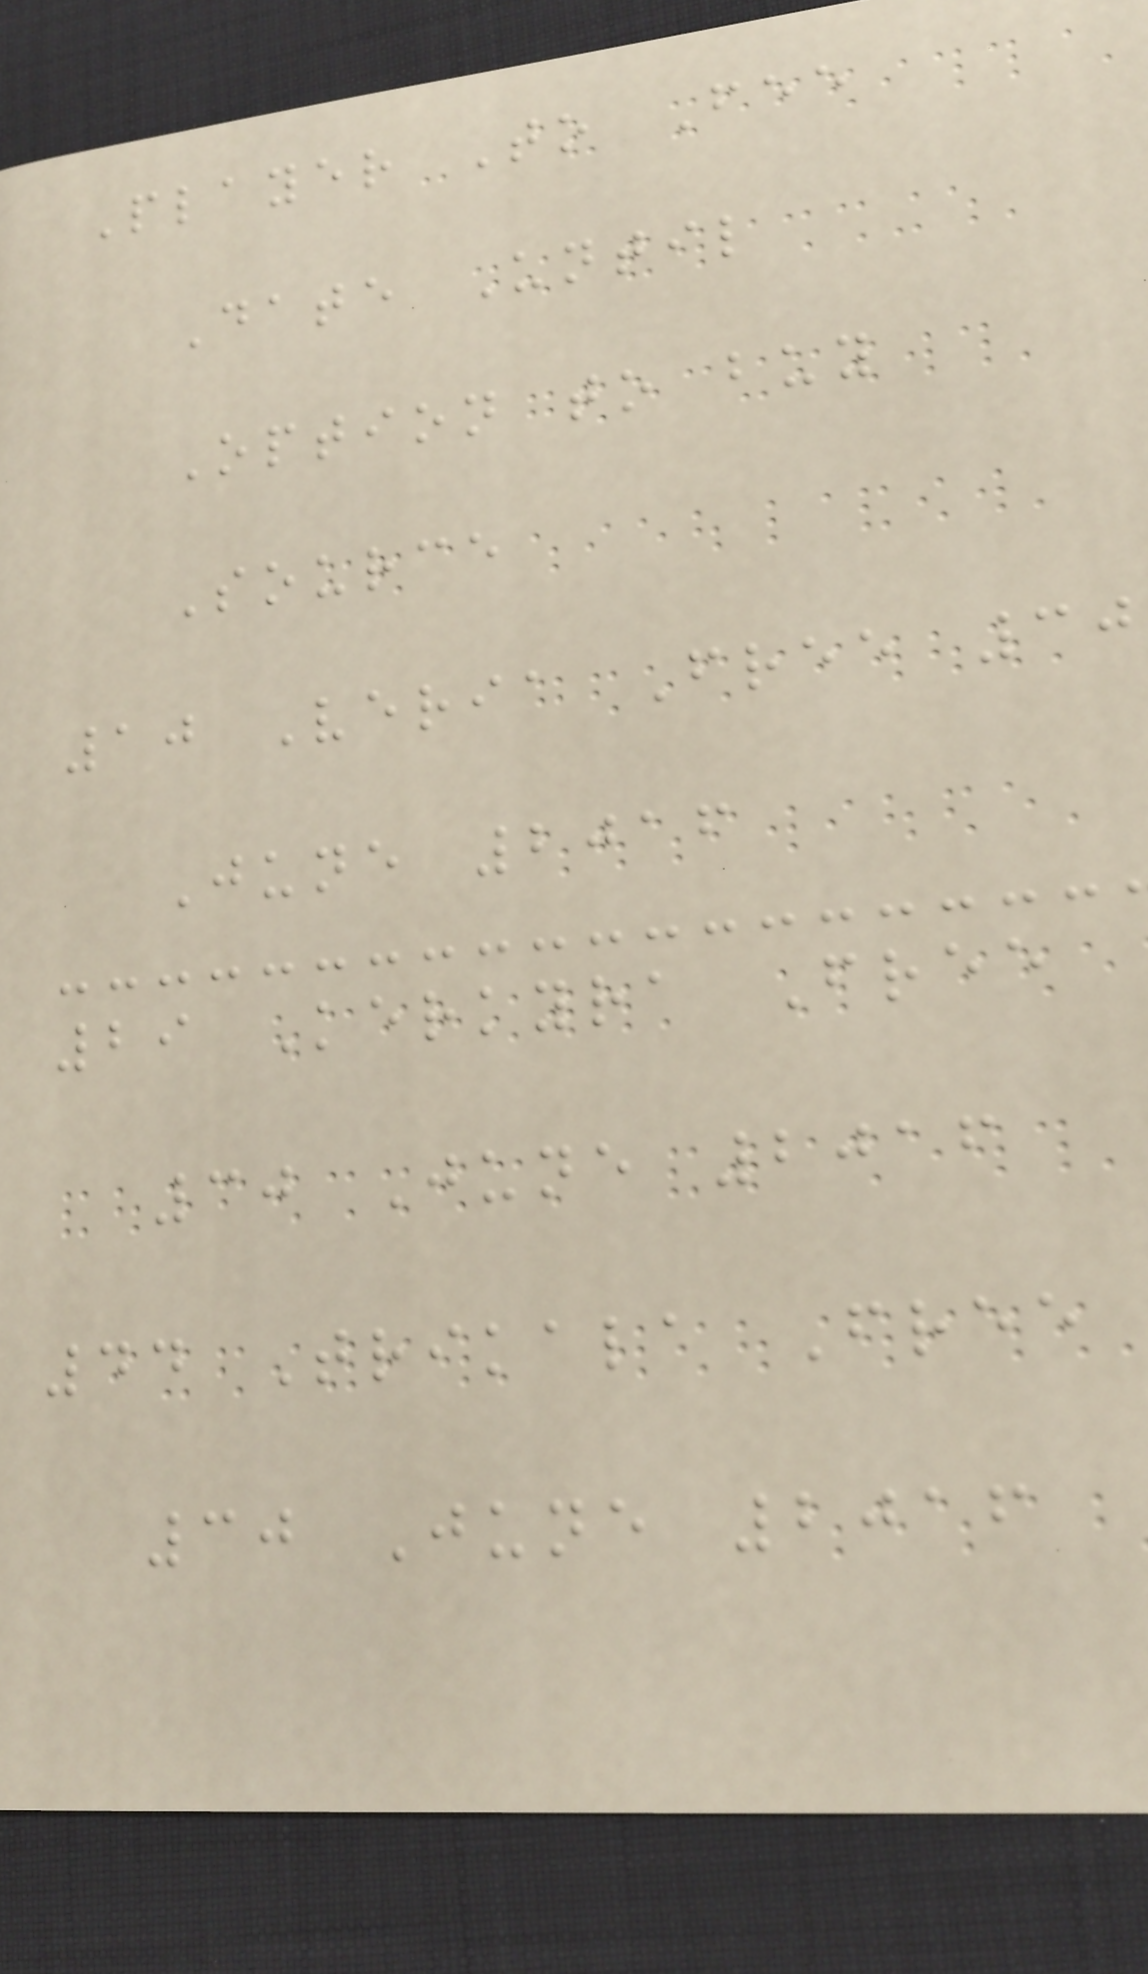Player To Fee
Date Until
Option to buy
Source
10 Veria Free 30
June 2016
29 Kerkyra Free
30 June 2016
44 Trikala Free
30 June 2016
